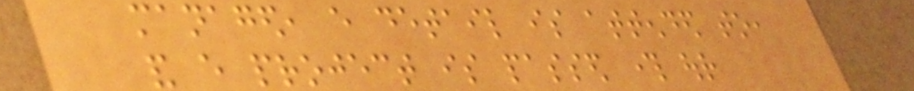managed, every detail is attended to,
and every project is passed through our
